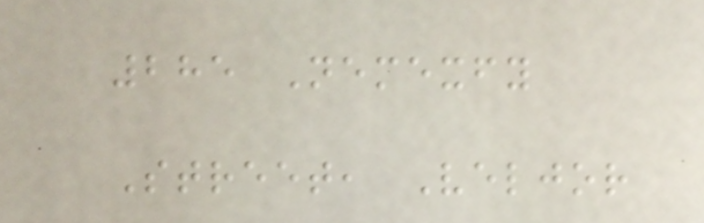285 Nemexfy
Street, Veljor
